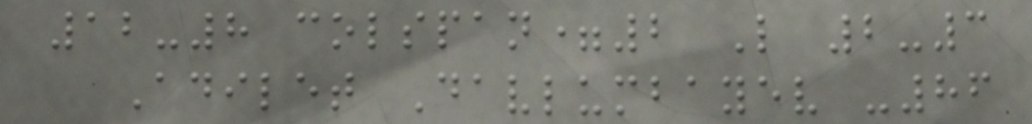12-8 colspan=2 L 2-3
Adilet Davlumbayev -86
